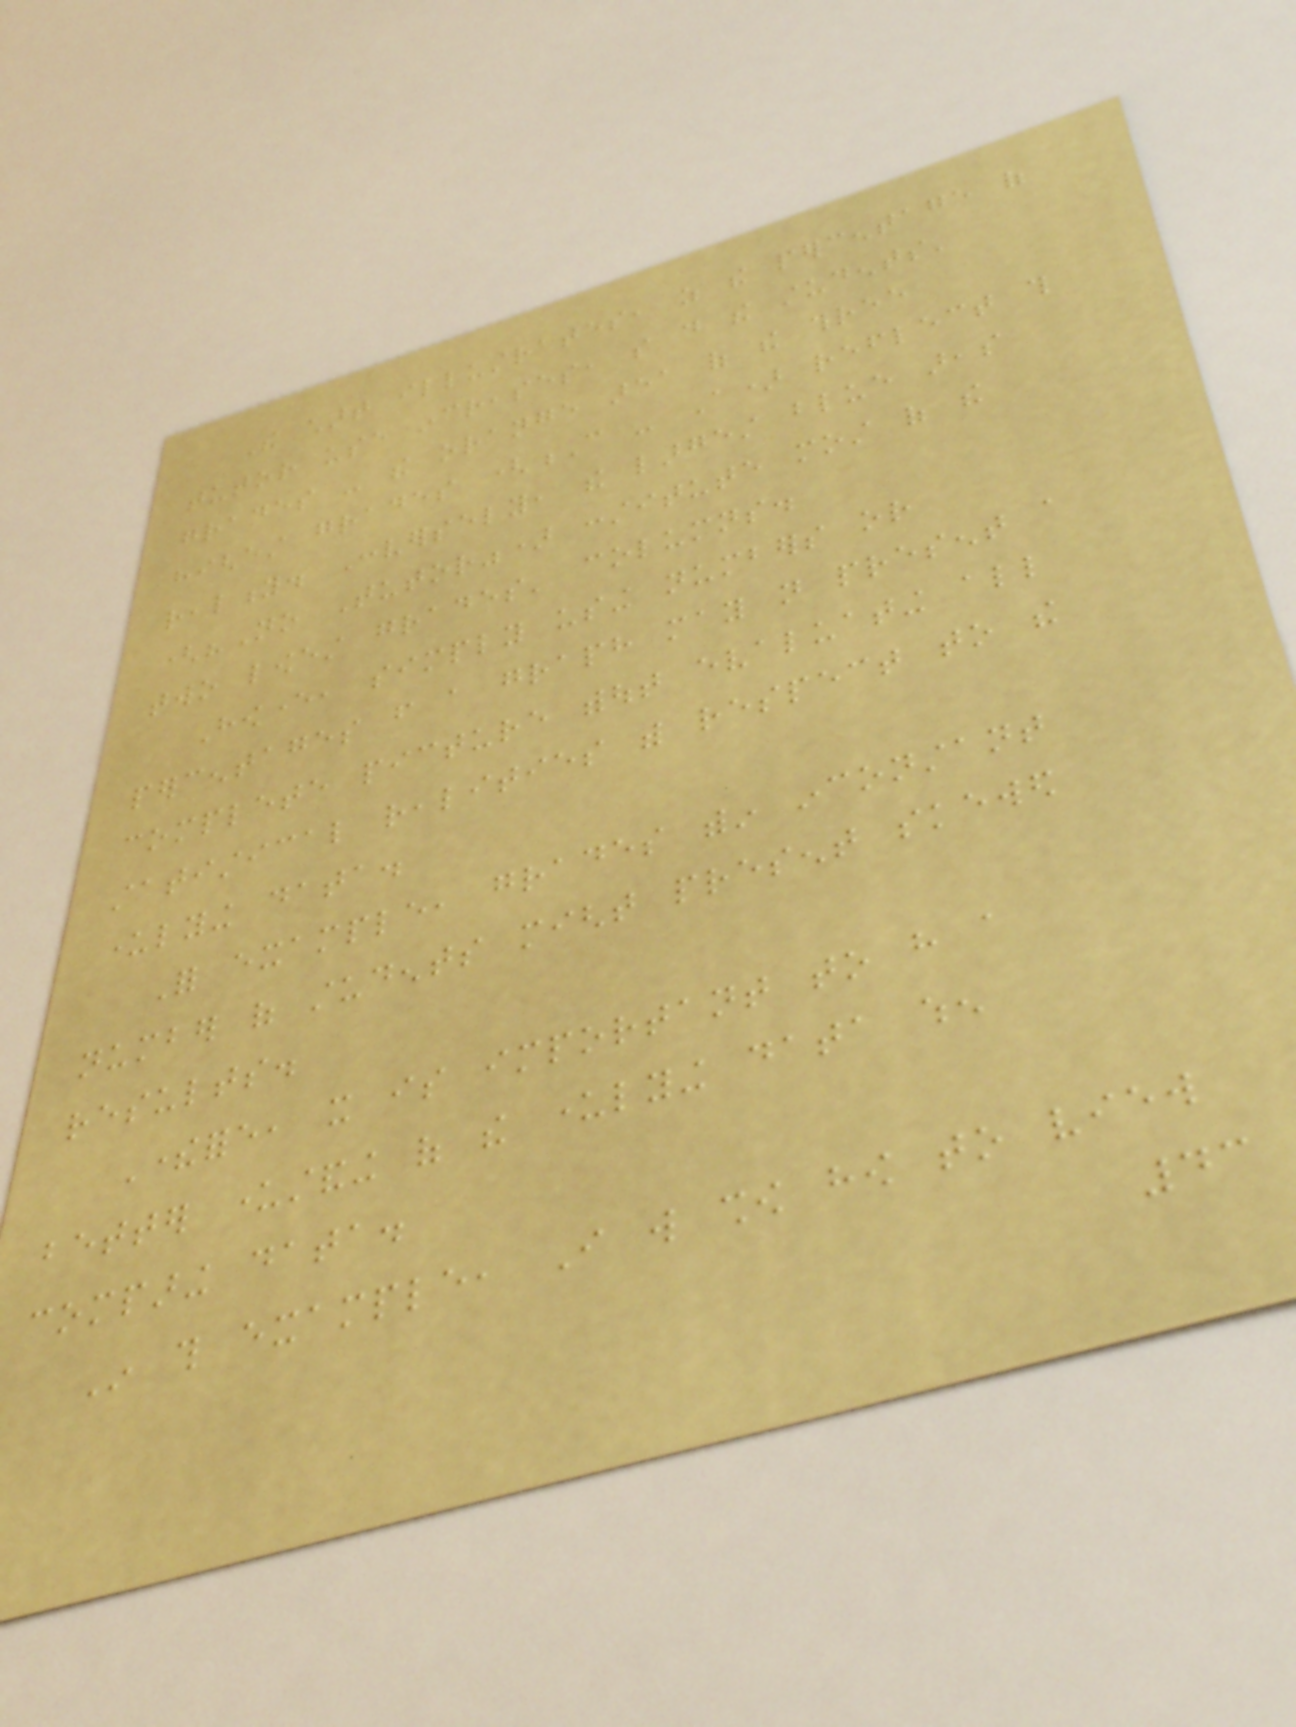The chart illustrates, as the percentage of
tutor use increases, so do the students'
grades - the orange area of the three
highest grades (C - A) reflect this
reality. Conversely, the largest blue areas
("No Tutor") constitute most of the
two lowest grades' columns.
However, simply using numbers or
percentages from a graph may not present a
complete picture without evaluating all
statistical realities with respect to the
underlying data.
For example, grades within inconstant
number of students might present skewed
results.
Therefore, it is important to have a
better understanding of the underlying data when
comparing data.
In this example, I will show how to view
43
